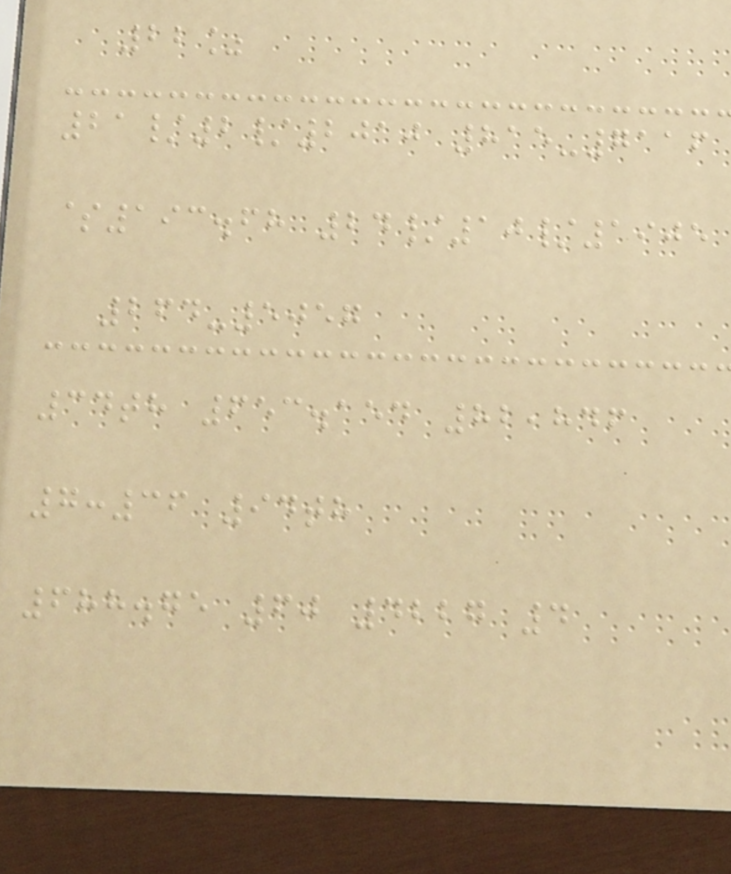22%
21/2/2010 815-7116
$193.68 24/10/1905
264-5057
34th 653.154 82,846
7:36 94th
688.75 60 4227 4
